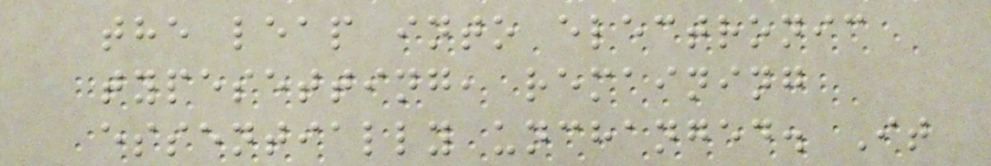the leap into electronic
typesetting, remaining
essentially unchanged. It
